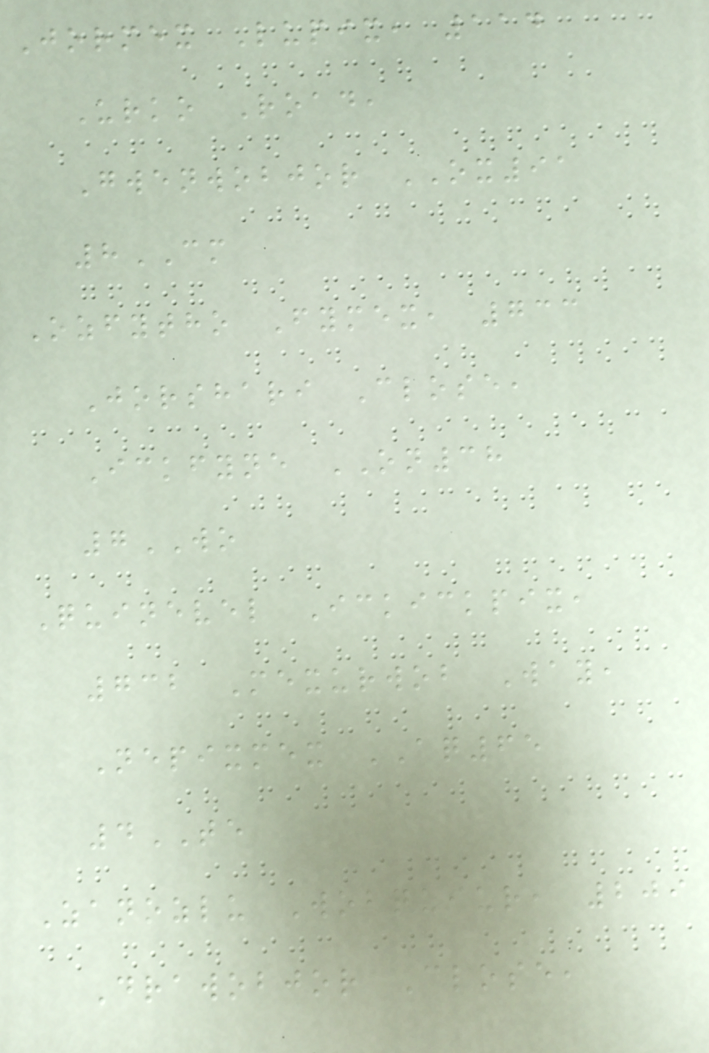Jormex Lupix, 114
Urko Road,
Gwenwobjor OX91
8CM
Ozfytho Fymex, 733
Jorshari Close,
Ickfyne ON38
7WO
Quinevel Ickickpix,
732 Mexurwob Way,
Nepixmex AQ65
4TE
Zanozlu Wobquiur, 209
Drawobjor Close,
